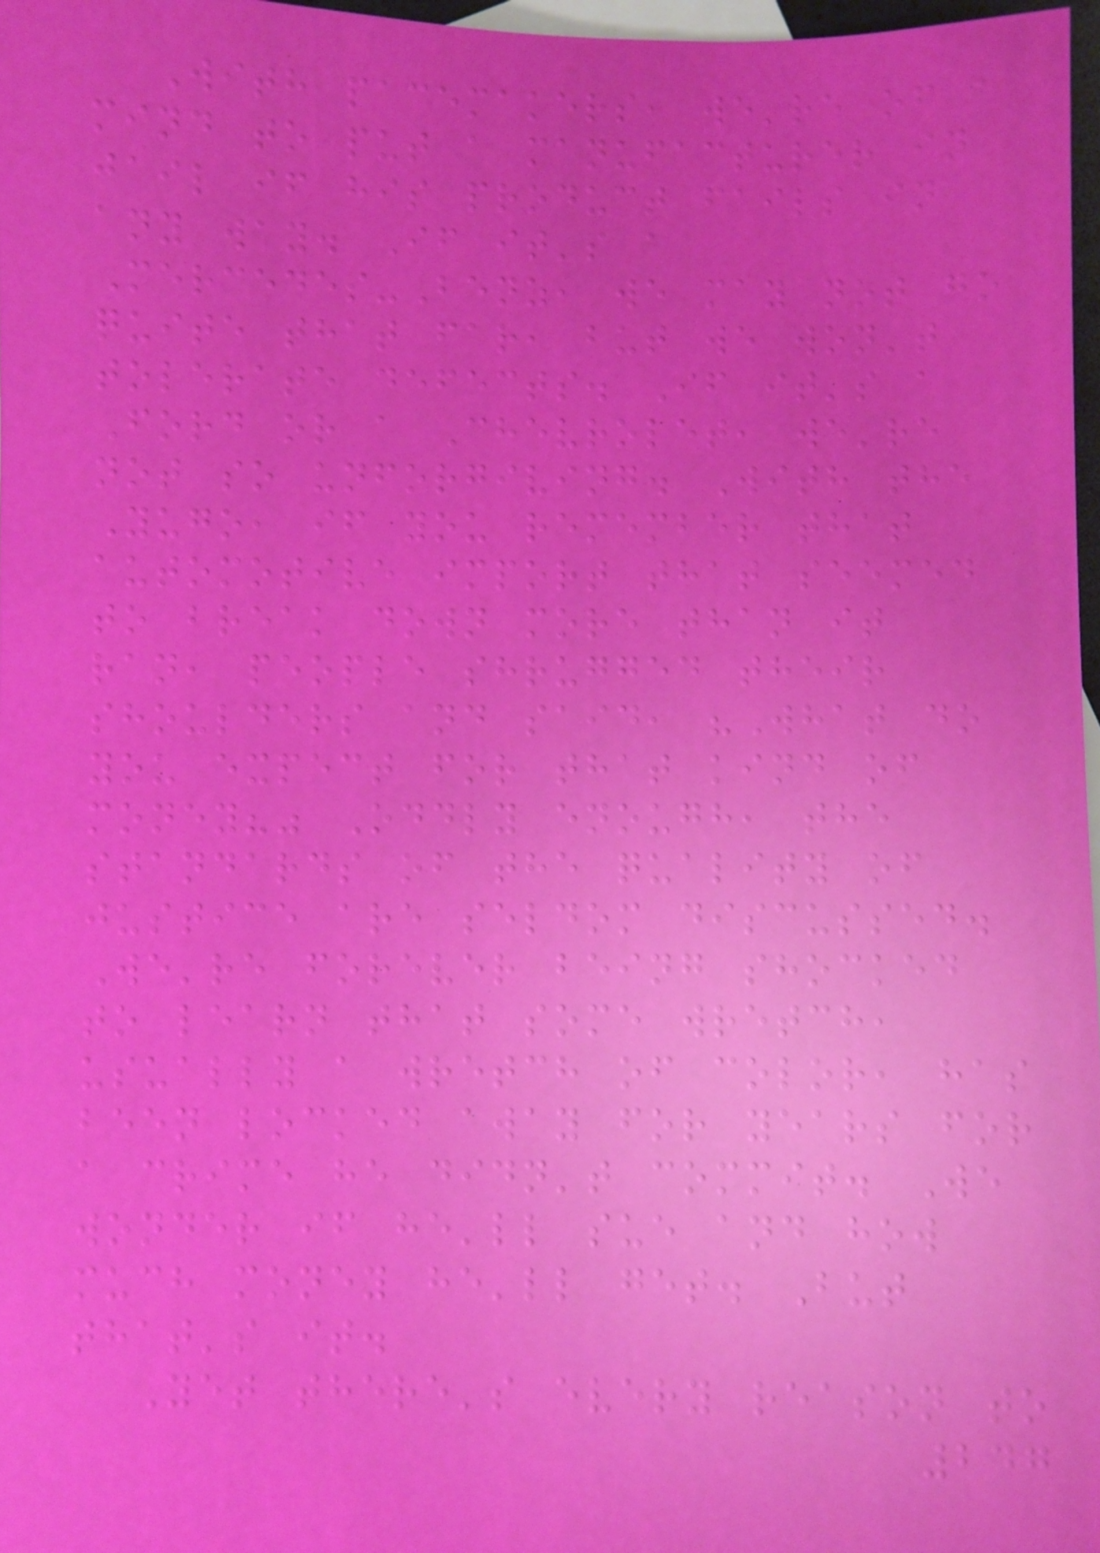With pacemakers, we're of a
mind to put a manufacturer in
jail if his product fails in
any way. If it's a
Mercedes-Benz, we may not go
quite that far, but we won't
tolerate defects. If it's a
Ford or a Chevrolet, we're
not so unforgiving. With the
Yugo, if you remember that
automotive import that seemed
to break down more than it
ran, people shrugged their
shoulders and said, "What do
you expect for that kind of
money?" Oddly enough, the
standards of the quality of
justice are seldom discussed.
We're forever being shocked
to learn that some wretch,
usually a wretch of color, has
been locked away for years for
a crime he didn't commit. We
wonder if he'll sue and how
much money he'll get. But
that's it.
Yet there's every reason to
247
